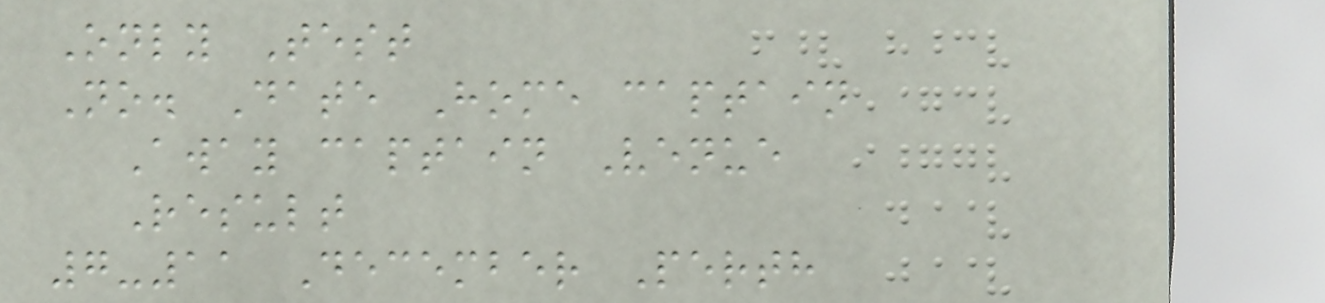Only Test
No. Date Home captain
Away captain Venue
Result
7-11 December Perth
